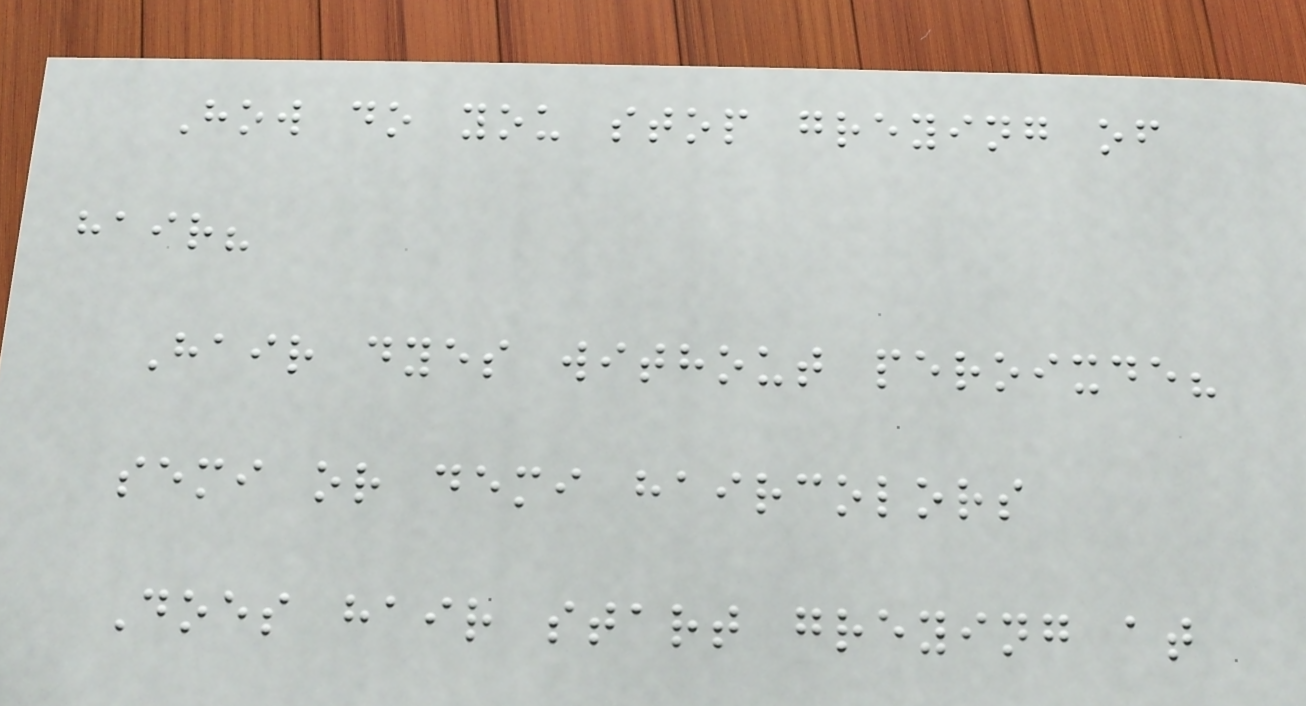How do you stop greying of
hair?
Hair dyes without peroixde?
semi or demi haircolors
Does hair start greying at
